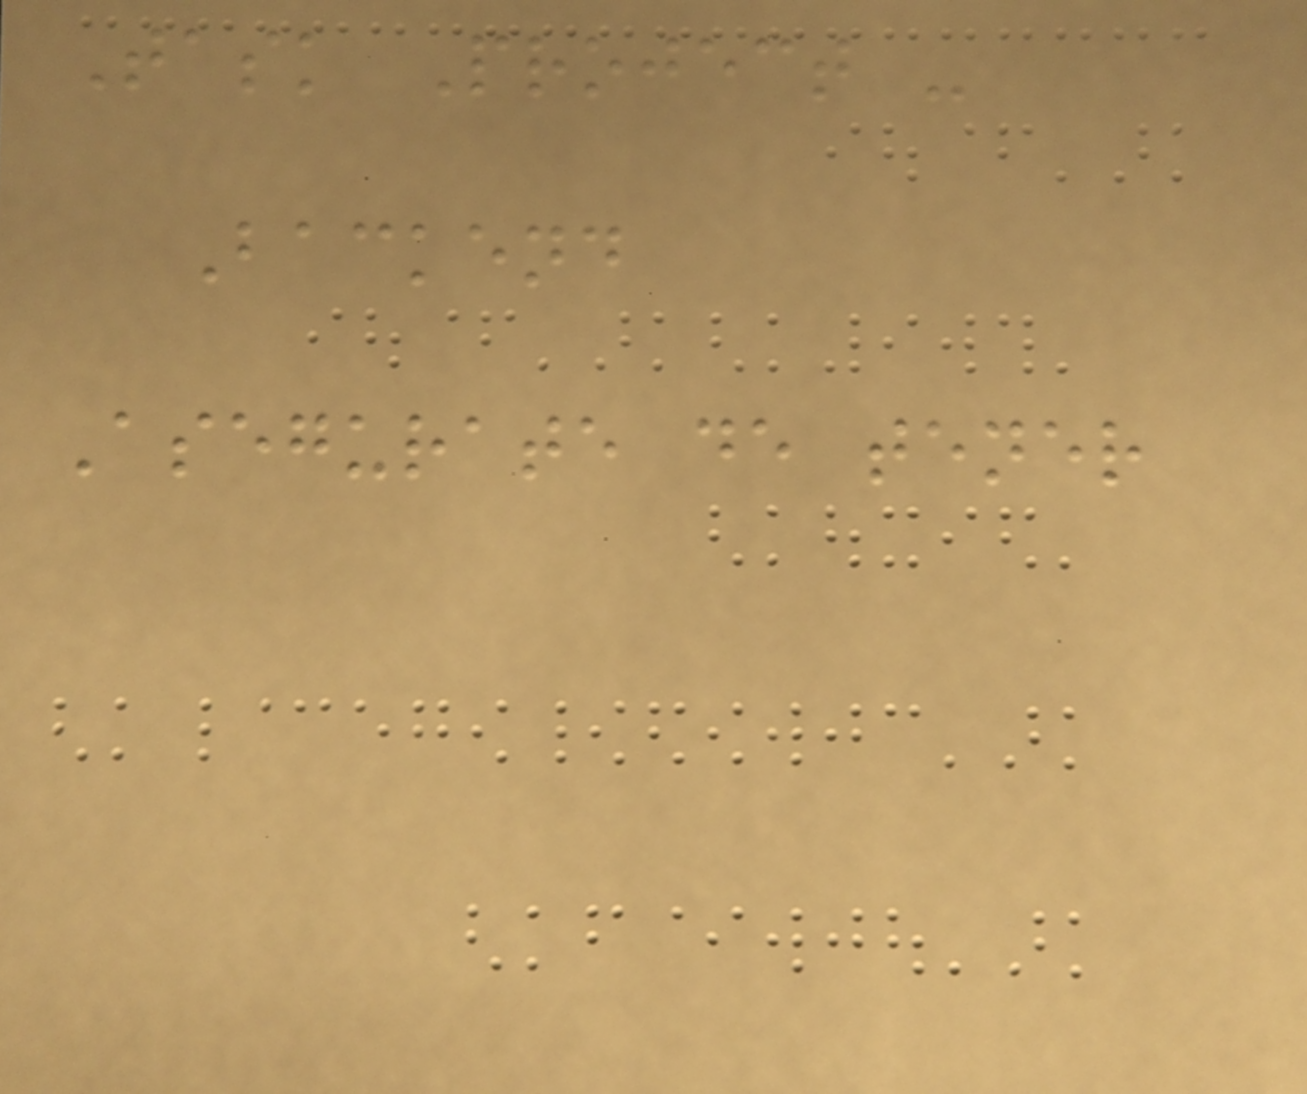Task Project -
Backend
Asegurate de tener
